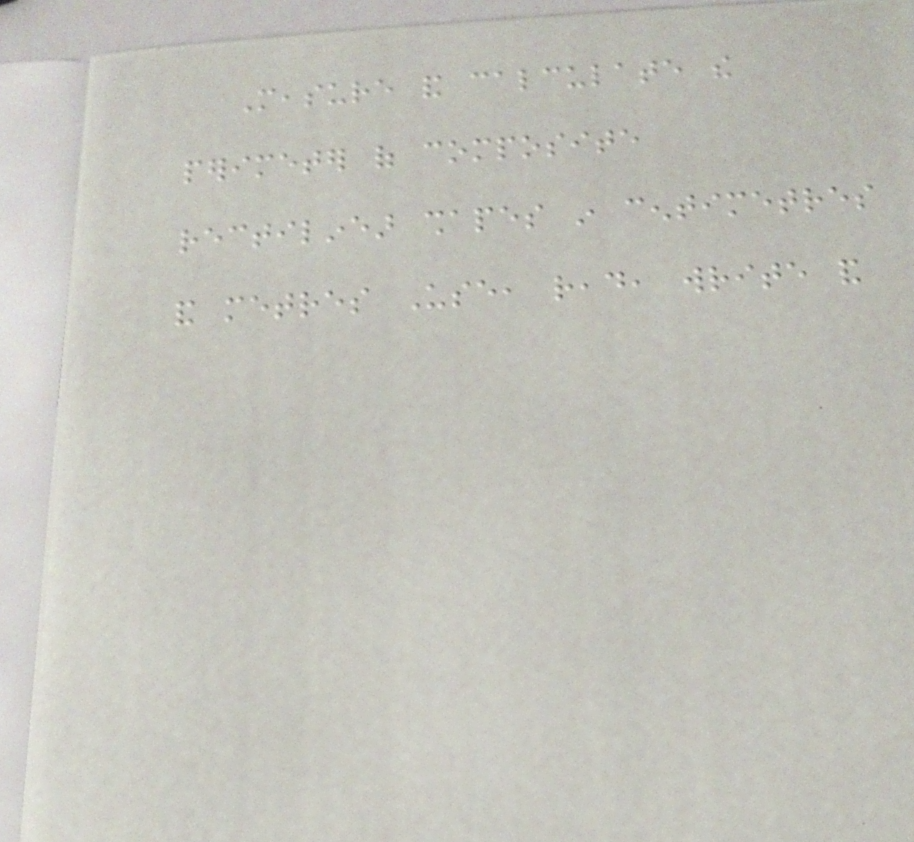Measure and calculate the
perimeter of composite
rectilinear shapes in centimetres
and metres Use, read, write and
